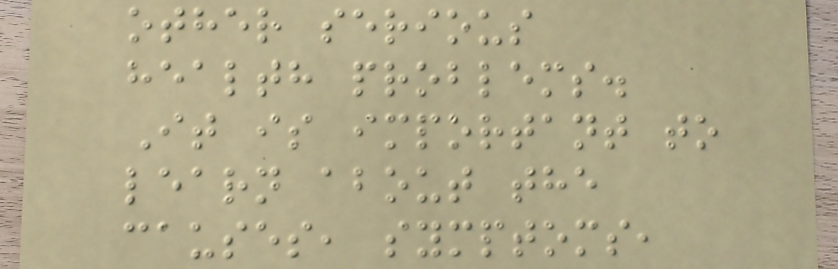other serious
health problems.
It is important to
learn about the
causes, symptoms,
